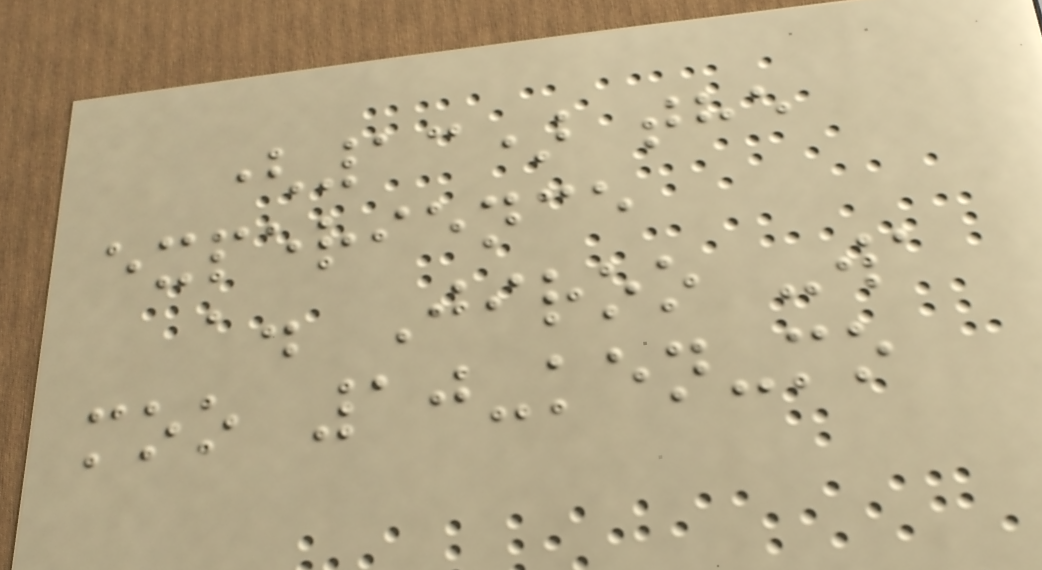(13) the
experience
a. Jiroo -wa
moo 10-ken-mo
